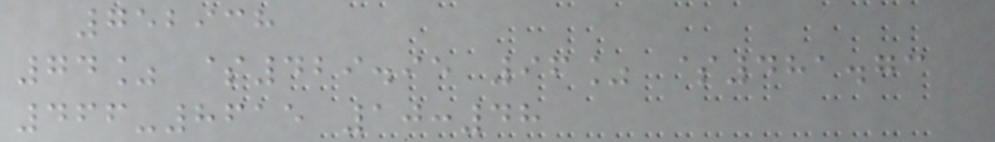752938
74% $429.95 96% $481.73
466-8615 10:48
